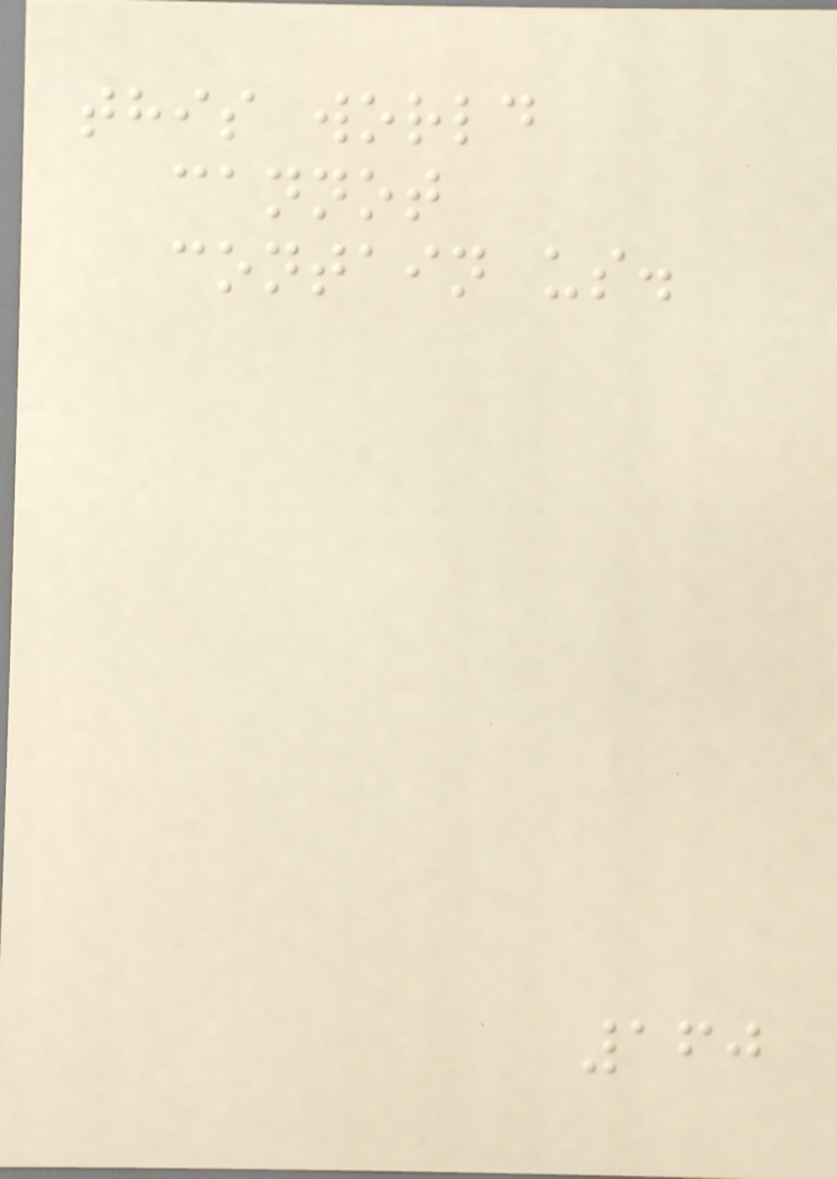this world
cannot
contain us.
160
